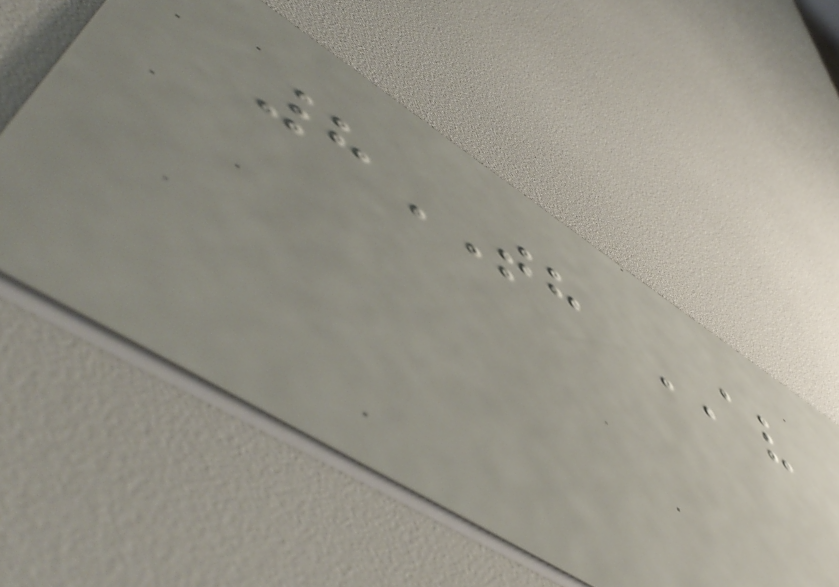8TH AV
